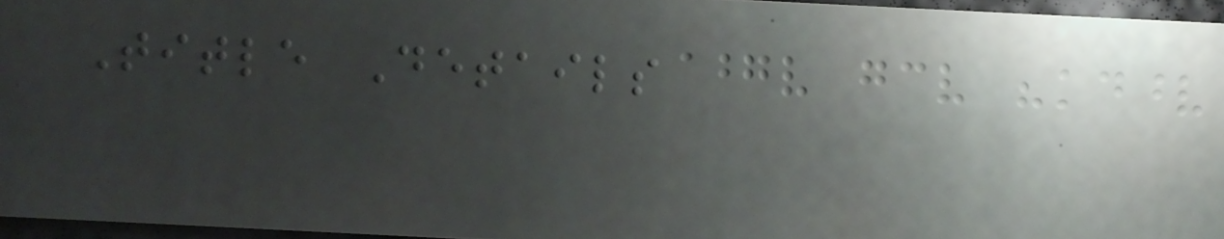Title Details
